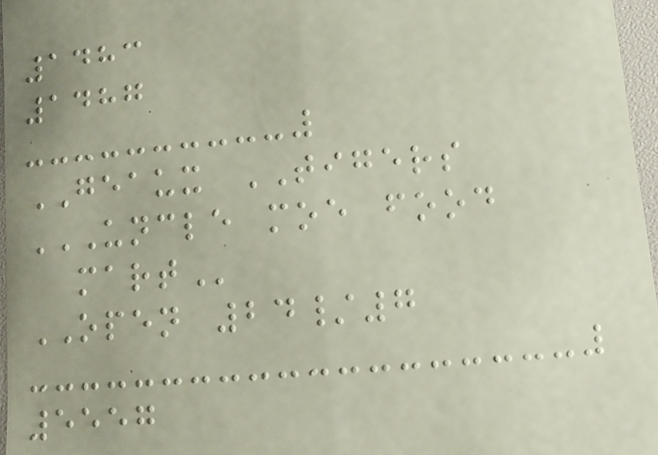1483
1487
GEAUX TIGERS
UNCLE MOE FOOD
MART
OPEN 24/7
5557
